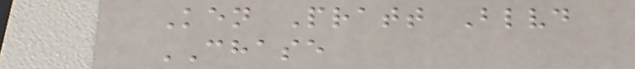Ken Pratt Blvd
CHASE
